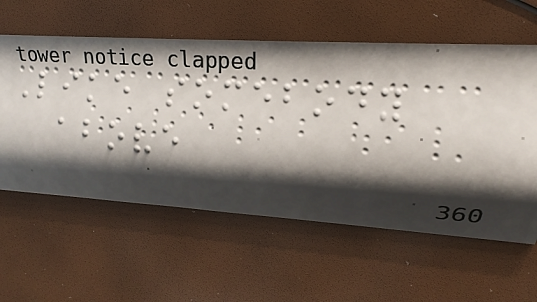Like somebody
above
